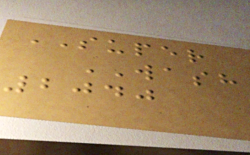SUPER
WASH
2040
